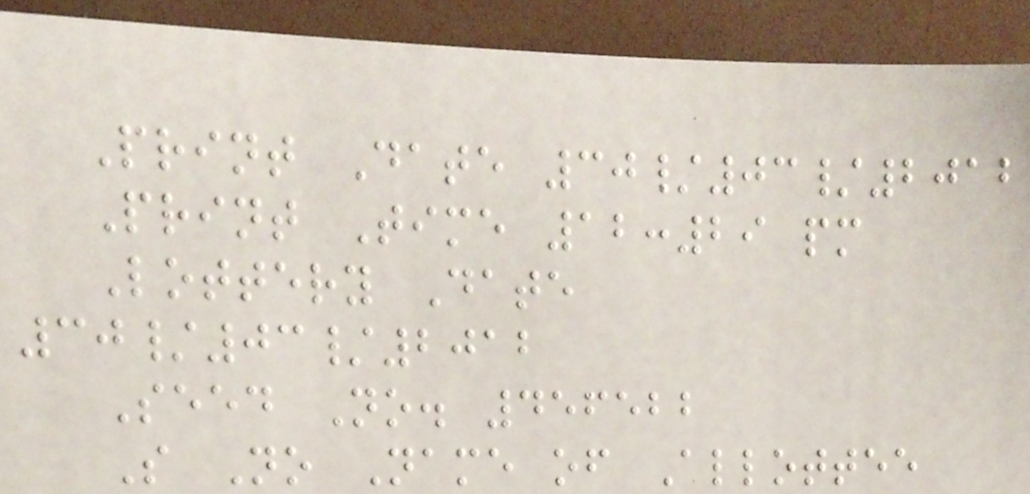Print Date 30/03/2012
Print Time 12:29 pm
Lottery Date
30/03/2012
Seed No. 456522
S No Name of Allottee
